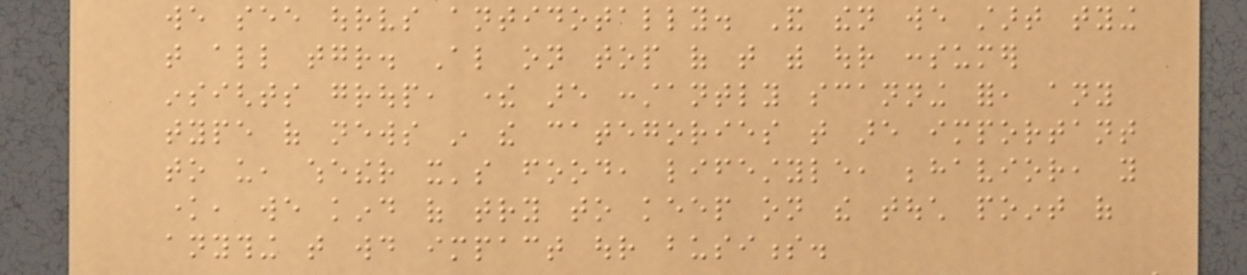we see ourselves antidotally. And then we start tying
that all together. Also on top of that with our consumer
insights group, there are constantly scanning for, any
type of news in the categories that are important
to us, whether it's food, lifestyle, behavior, you
know, we kind of try to keep on the touch point of
anything that would impact our business.
